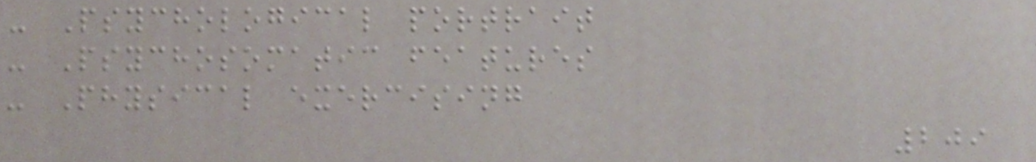- Psychological portrait
- Psychosomatic features
- Physical exercising
209
